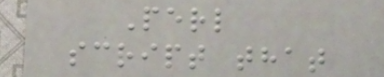Perl
script that
